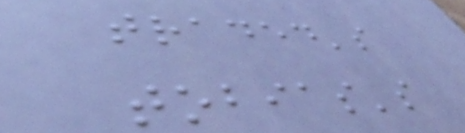traded's
tobias's
